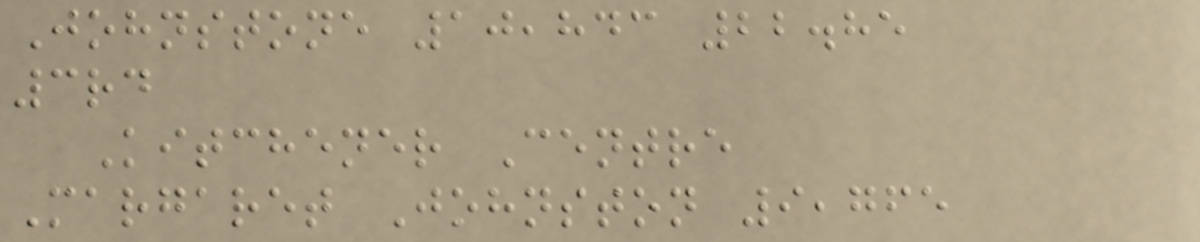Johnstone 10,843 22.85
3rd
Kitchener Centre
Margaret Johnston 9,765
